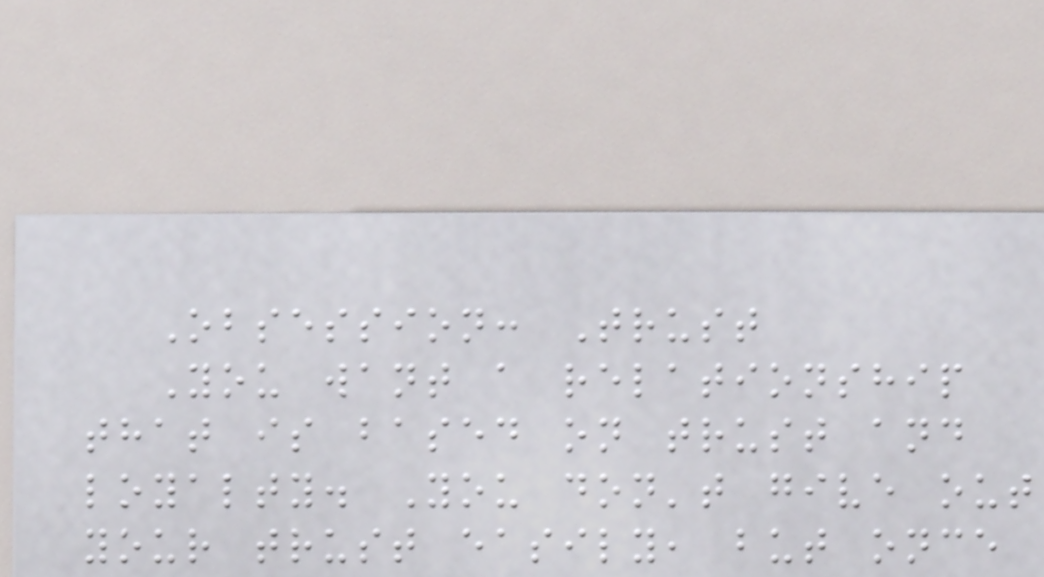Obsession: Trust
You want a relationship
that is based on trust and
loyalty. You don't give out
your trust easily, but once
